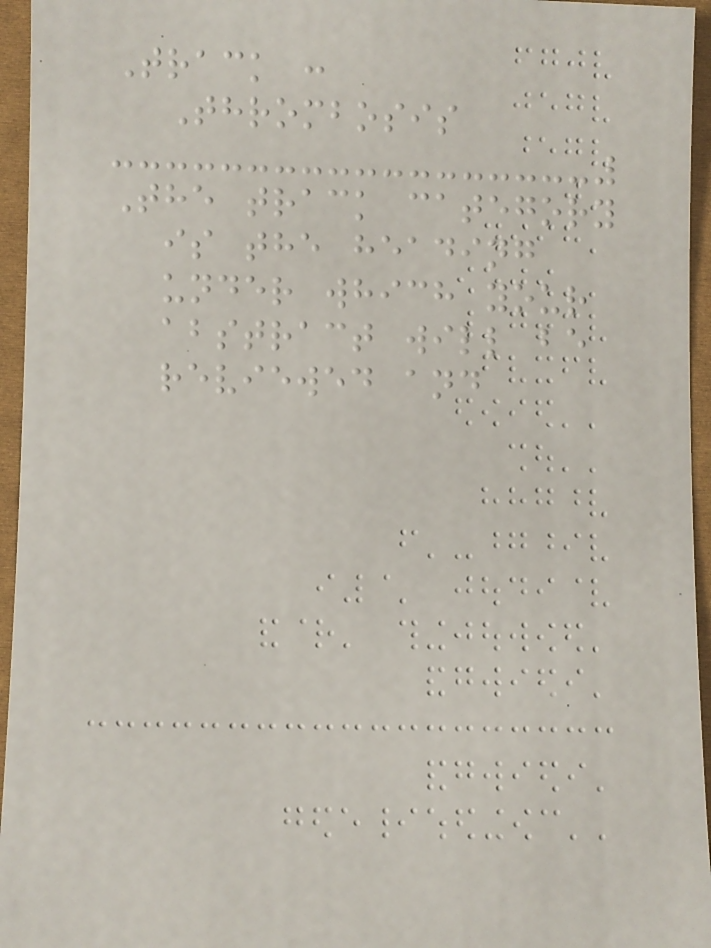Track :
Thrombosis
The track category
is the heading
under which your
abstract will be
reviewed and
